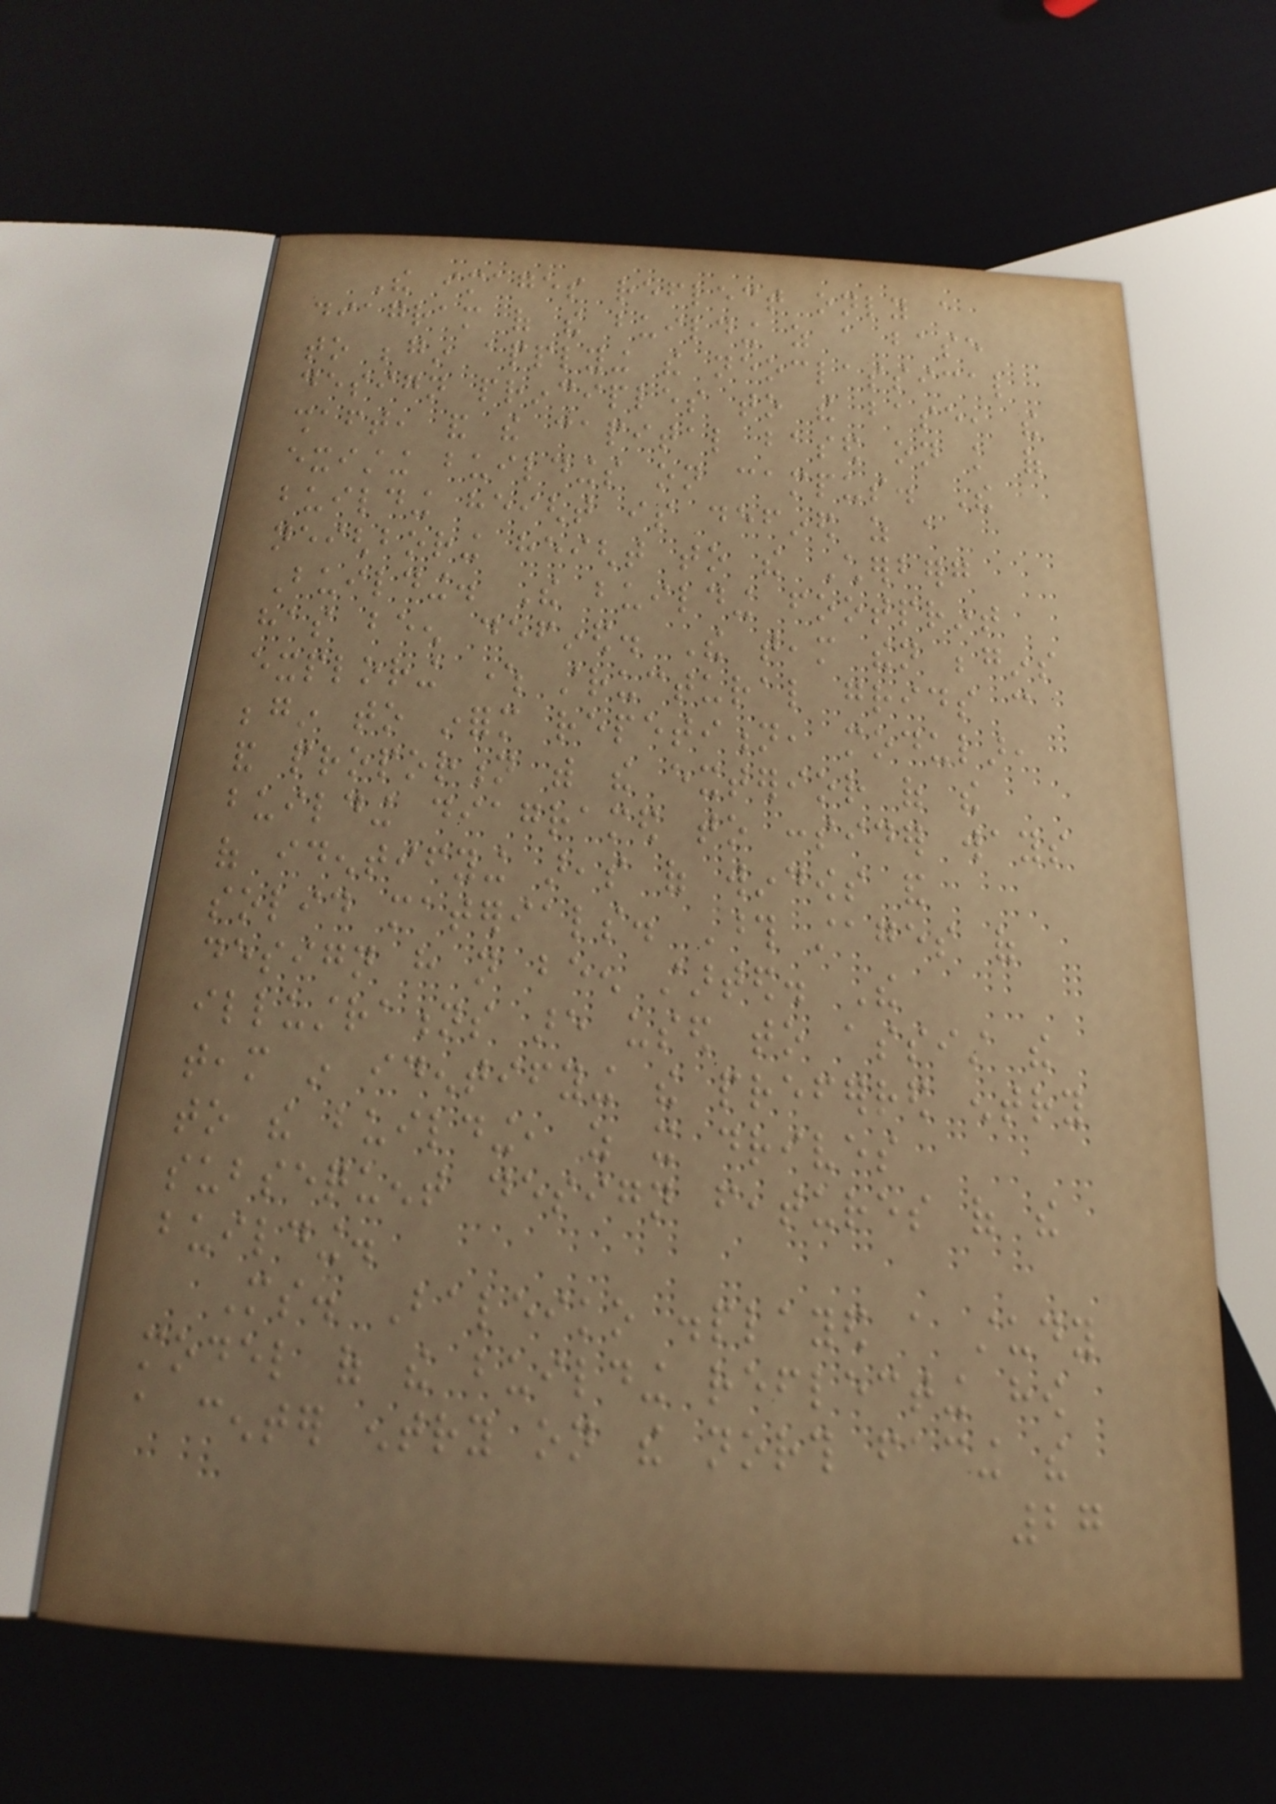The images reflect only a
diagram of the building as a base
to begin applying the neoclassical
design principles to the base, the
shaft, and the capital based on knowledge of
existing buildings on campus. The
building height is defined as a
neighboring height to the Cherberg
Building. The building footprint
has been defined. The team then begins
exploring where structural grids can
begin to inform repetition, modular,
and proportion with the exterior of the
building diagramed to consider ways
of identifying areas of windows and
solid materials. Those stages of
design have not been started. The
illustrations are used to assist the
team in identifying the preferred entry
to the building, as it drives
subsequent design features of the
building.
Ms. Baleiko displayed a study
model of the building reflecting how
a center entry on the north facing the
27
